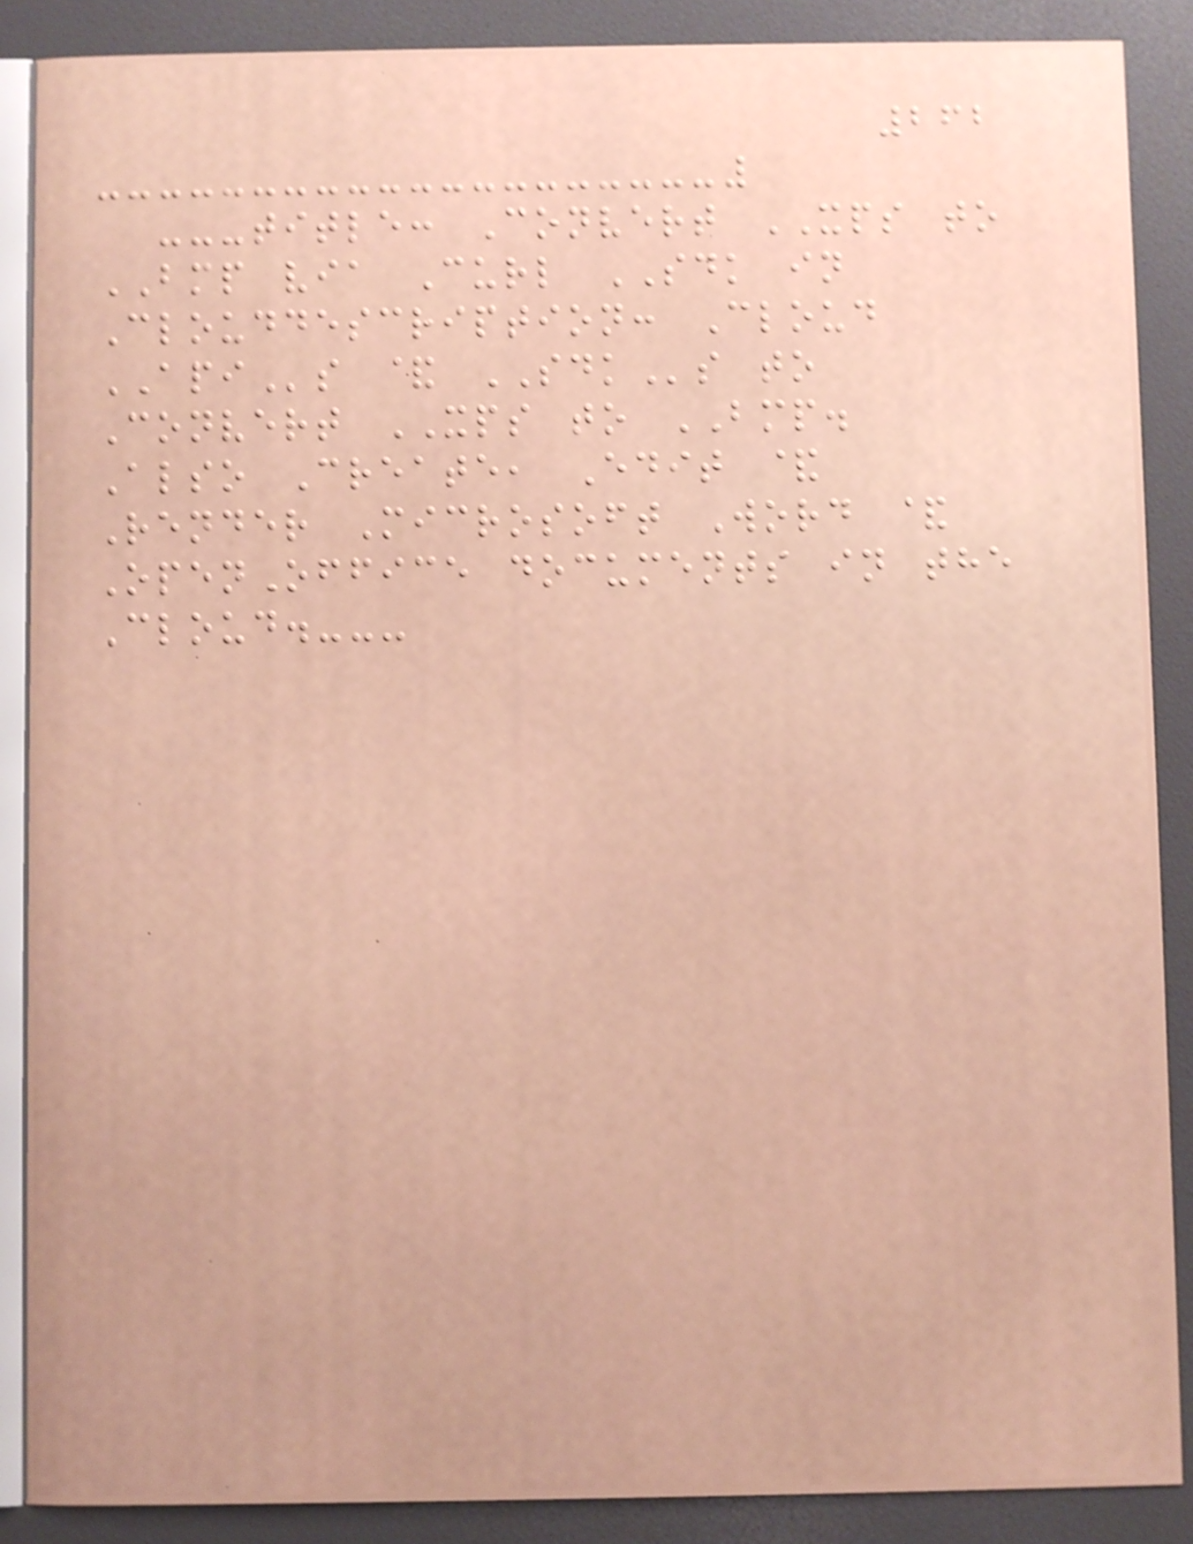262
---title: Convert XPS to
BMP via Curl SDK in
Clouddescription: Cloud
APIs & SDKs to
Convert XPS to BMP.
Also Create, Edit &
Render Microsoft Word &
OpenOffice documents in the
Cloud.---
